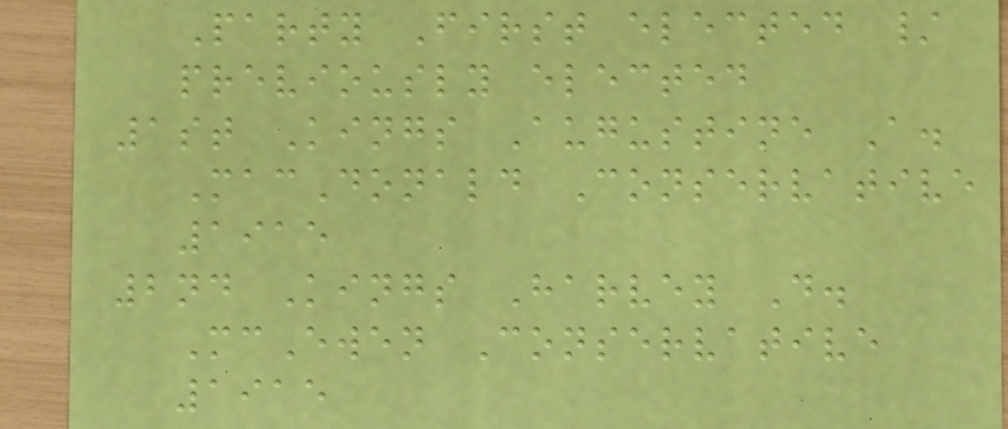Party First elected /
previously elected
1st Kings Augustine A.
MacDonald Conservative
1915
2nd Kings Harvey D.
McEwen Conservative
1915
